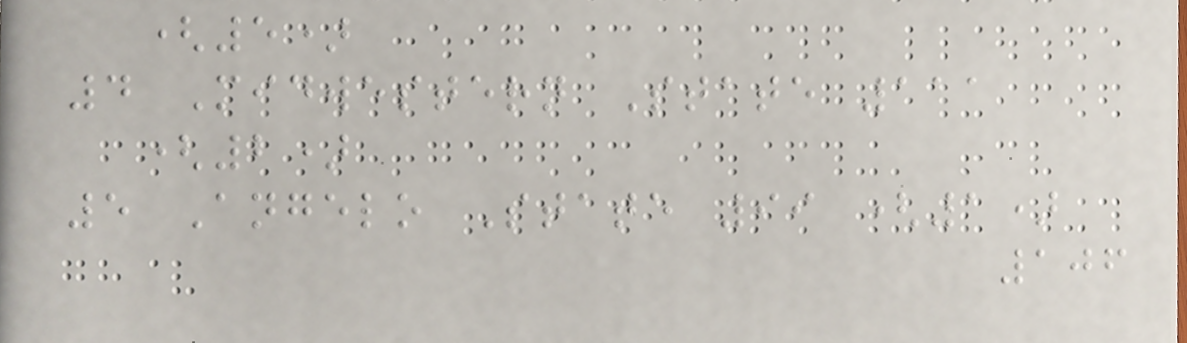(5)
4 Midwestern State 111
(2)
5 Angelo State 99 (1)
106
